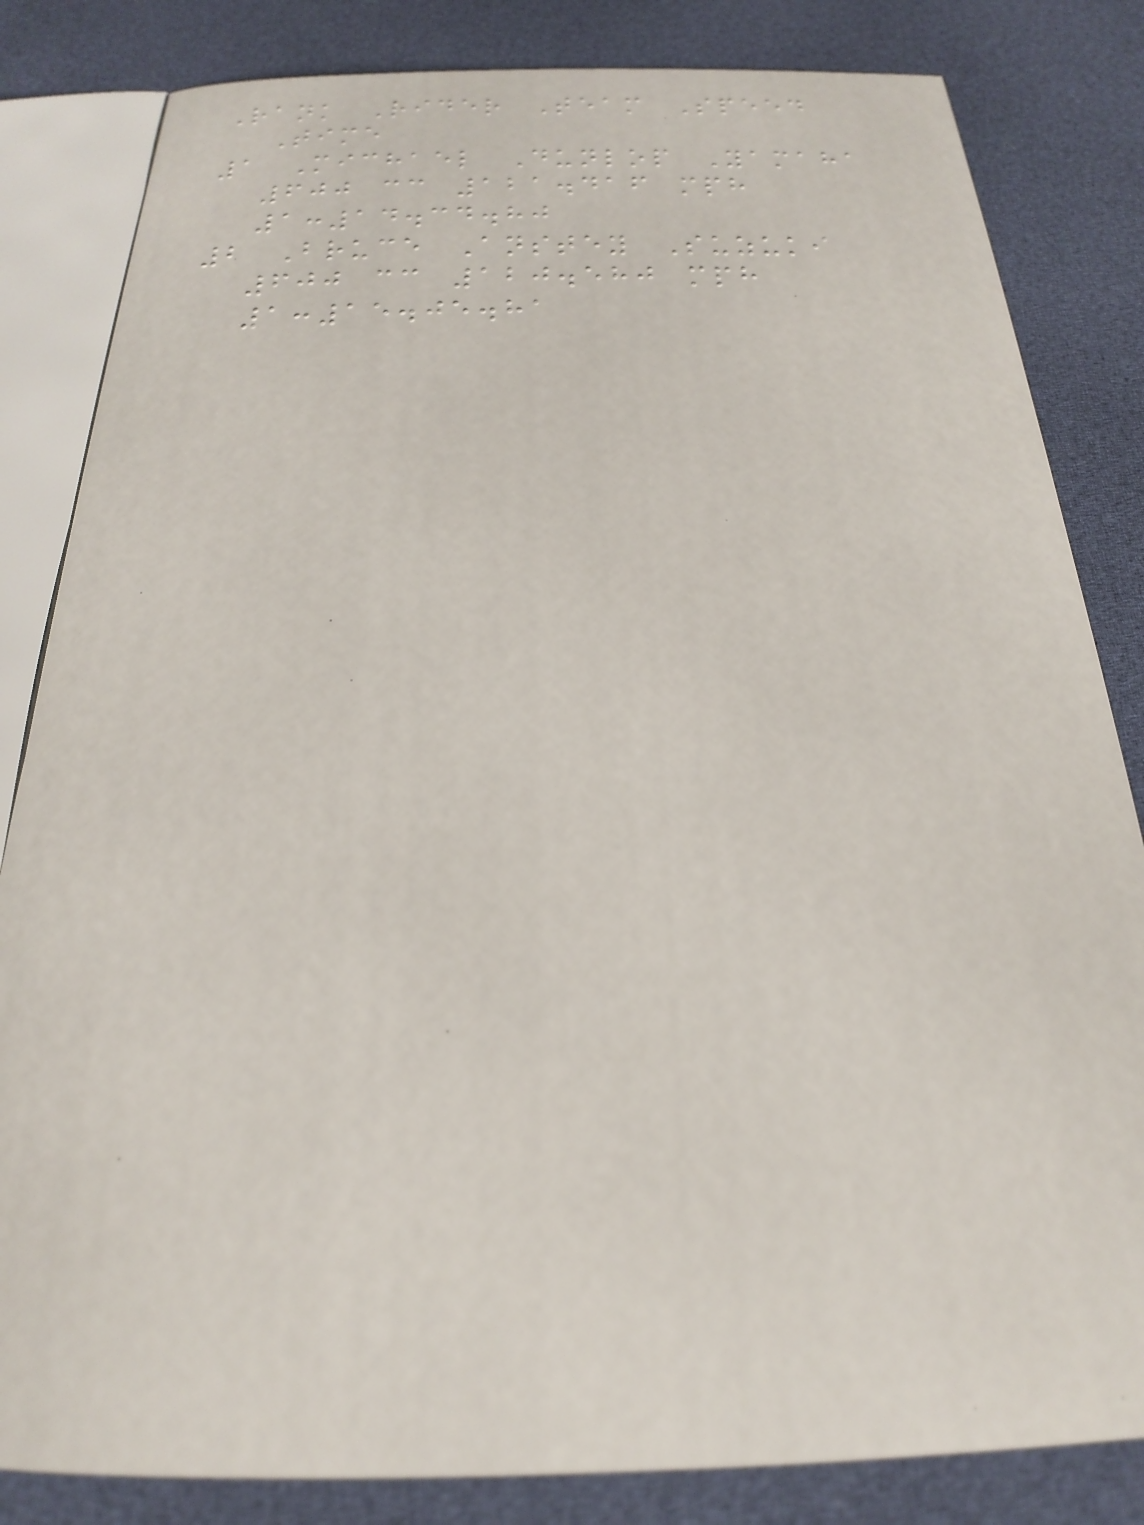Rank Rider Team Speed
Time
1 Michael Dunlop Yamaha
600 cc 121.416 mph
1:14.34.80
2 Bruce Anstey Suzuki
600 cc 120.580 mph
1:15.05.81
